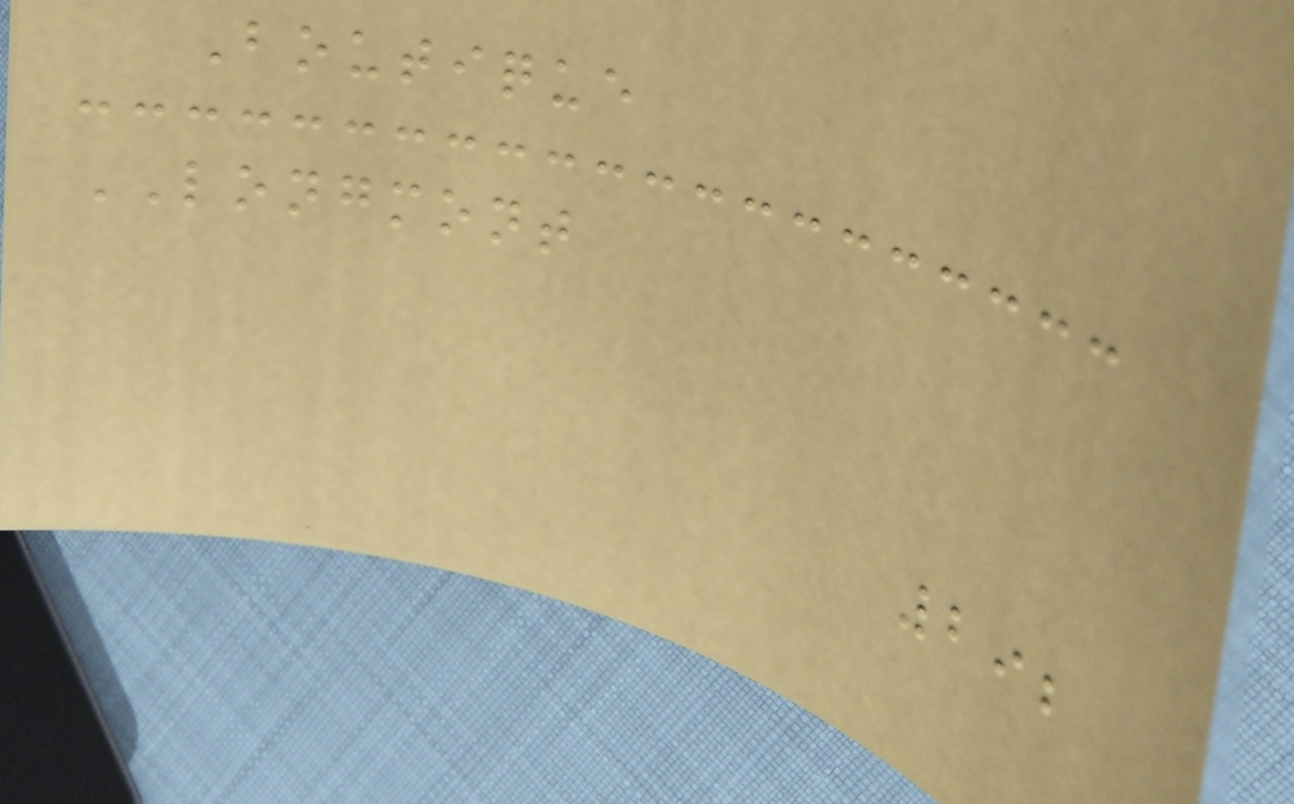Boutique
LONGMONT
292
